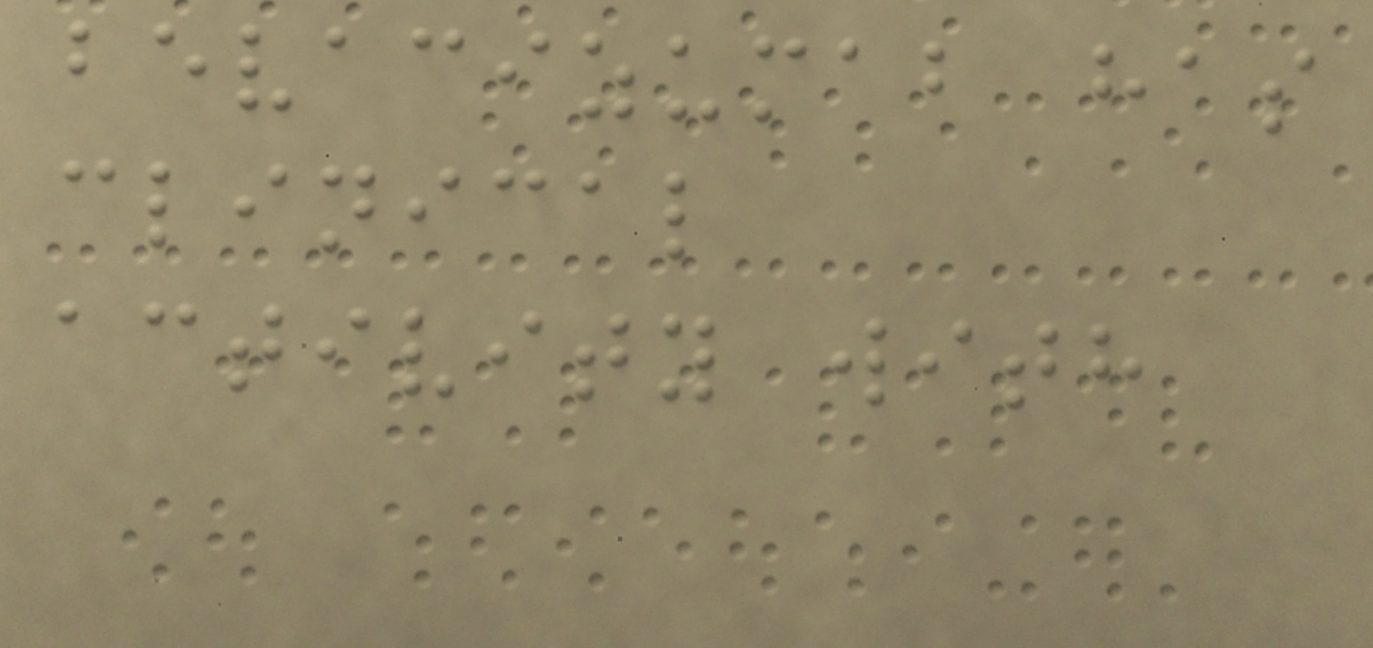bevacizumab has
clinical
activity with
